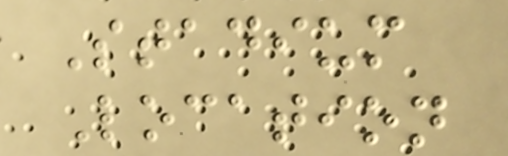Stadium
Location
